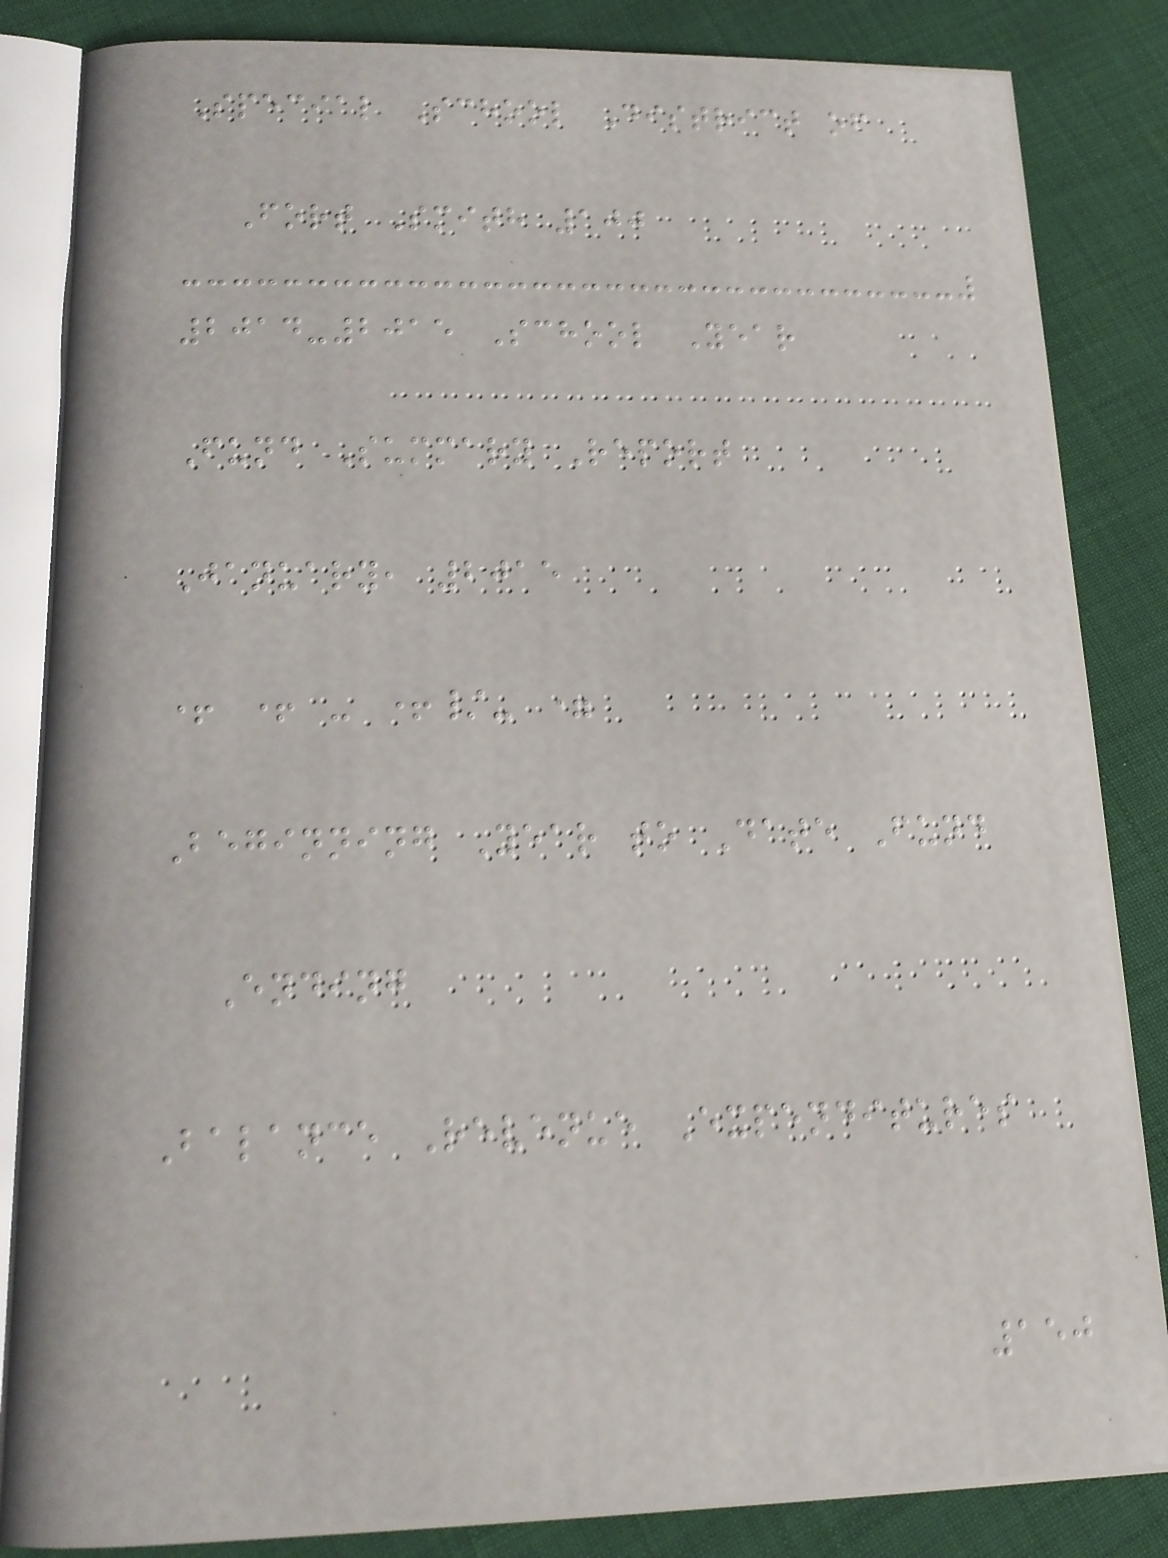Special School District of
Fort Smith 100
2014-2015 School Year
Fund Summary Report
January, 2015
+ + - +/- =
Beginning Year to Date Fund
Ending
Balance Revenue Expenditures
150
